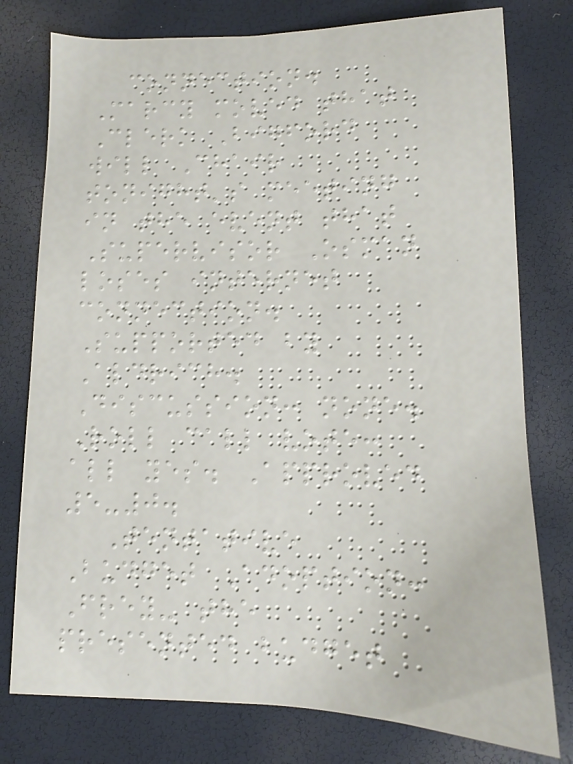connection.
Marcy moved that
Clerk Bigford
will Chair
tonight's meeting
in the event that
Supervisor Osman
loses internet
connection.
Supported by
Aldrich.
Discussion: none.
Roll call vote:
all yes. Approved
5-0.
Tentative
Budget Adoption:
Frey- the
presented budget
